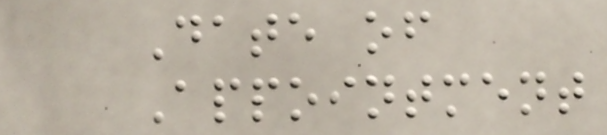Date of
Appointment
